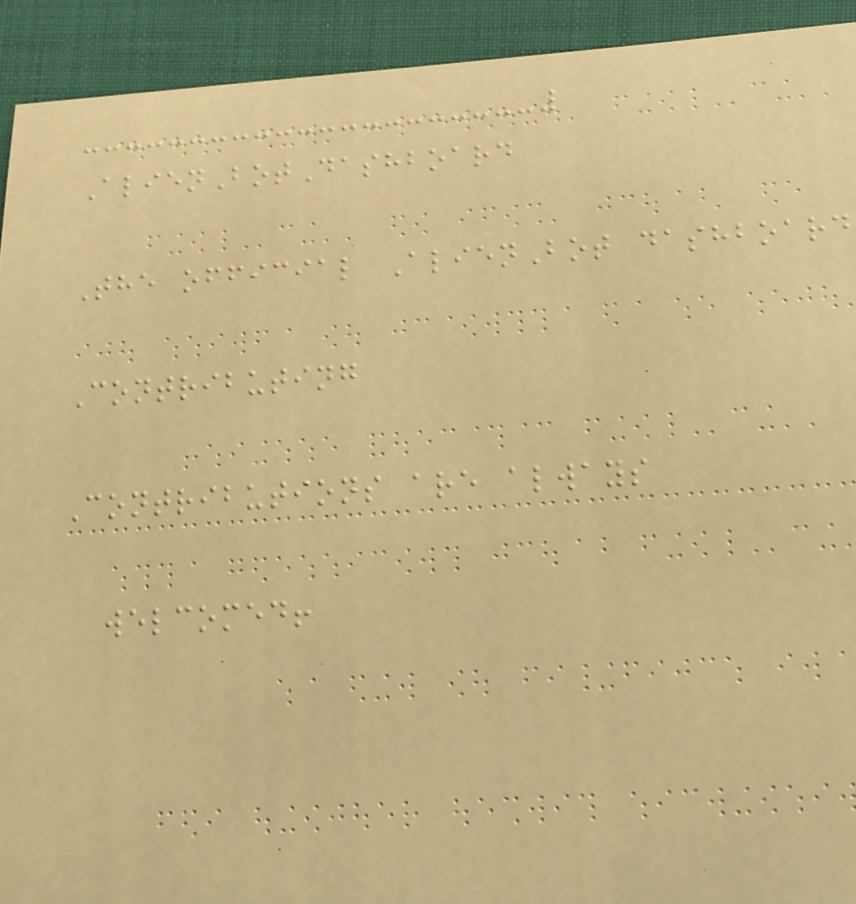AlienBotDashboard
The official AlienBot dashboard
Contributing
Contributions are always
welcomed!
